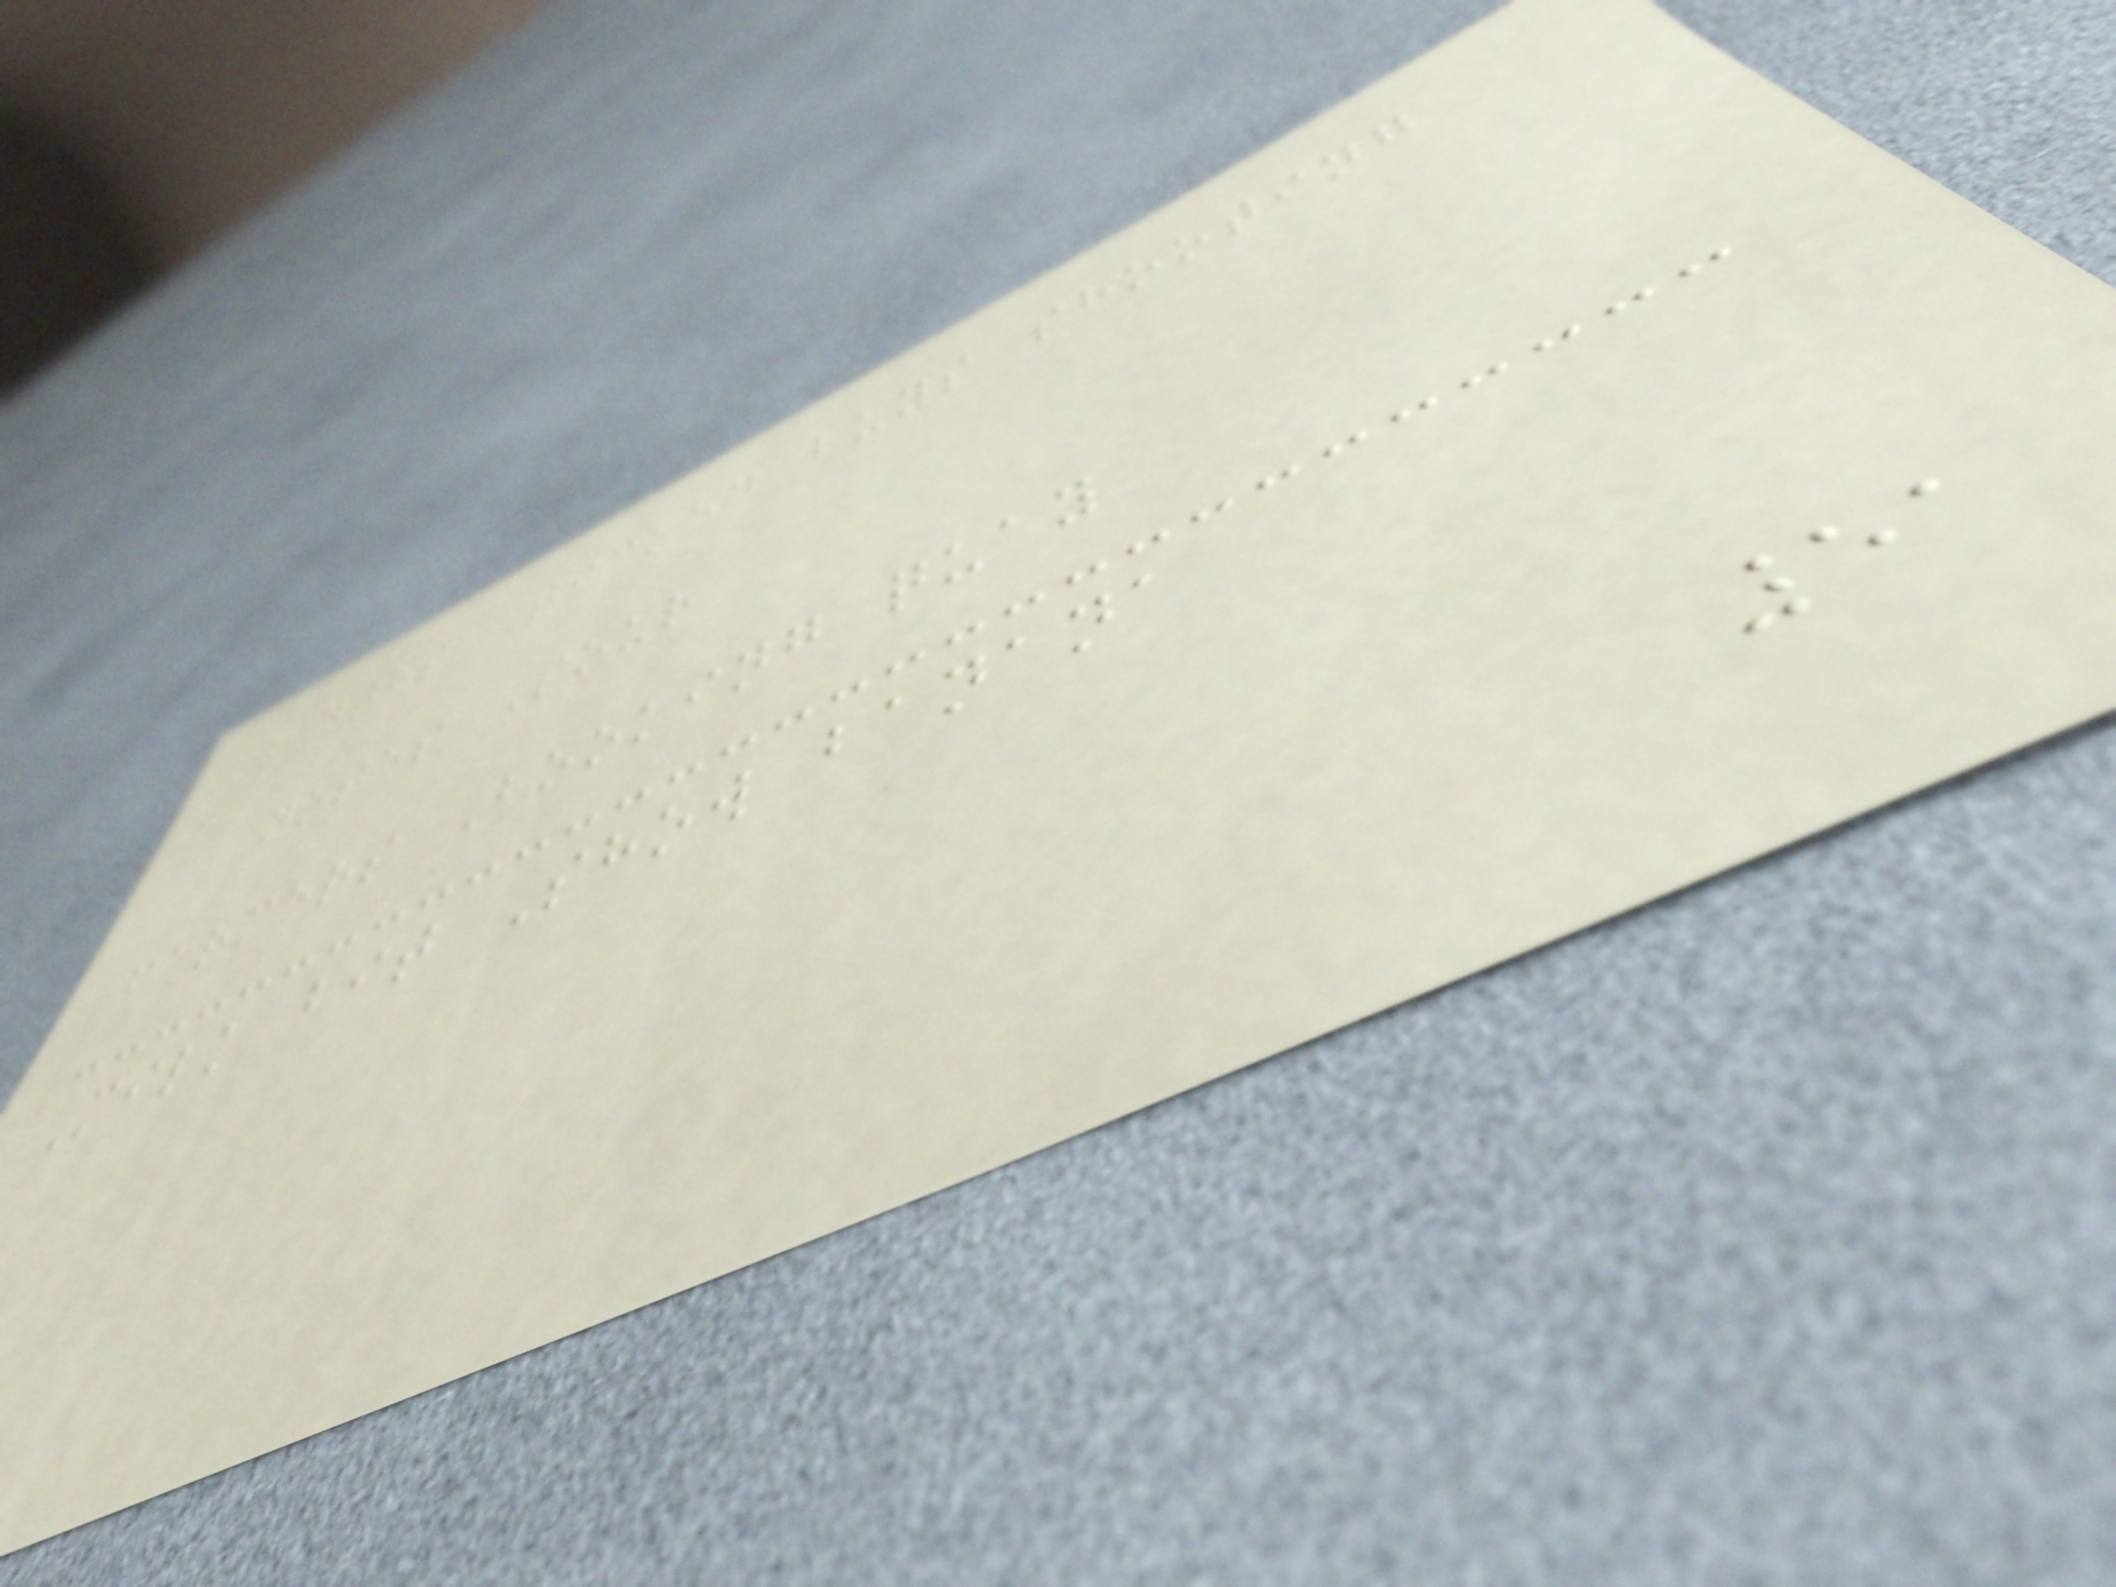widths Ticked buys shooting
notes Sour
farmers Booking quay
Milk bit Show banana
51
